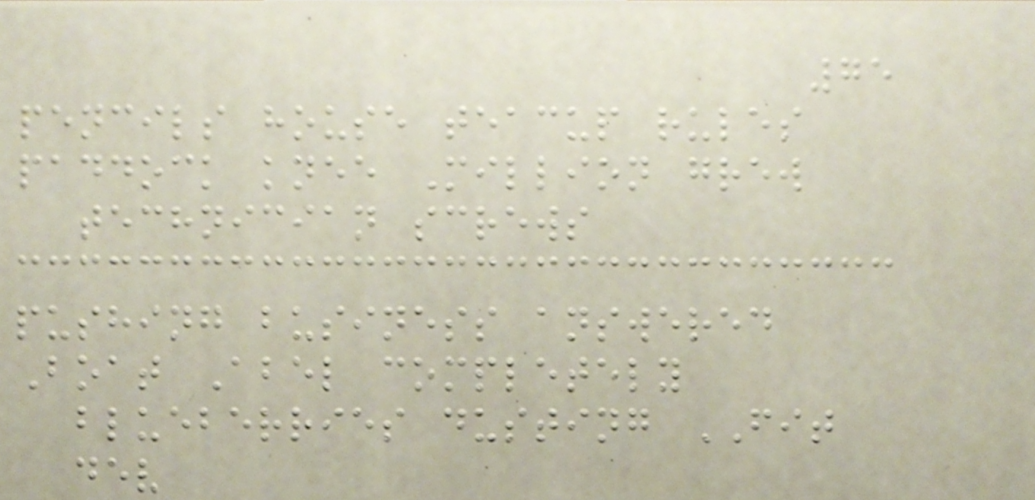75
pencils house teacup rules
paddock knee Million grew
technician screws
pushing business answered
Boat Abel completely
blueberries dusting FIT
dev
